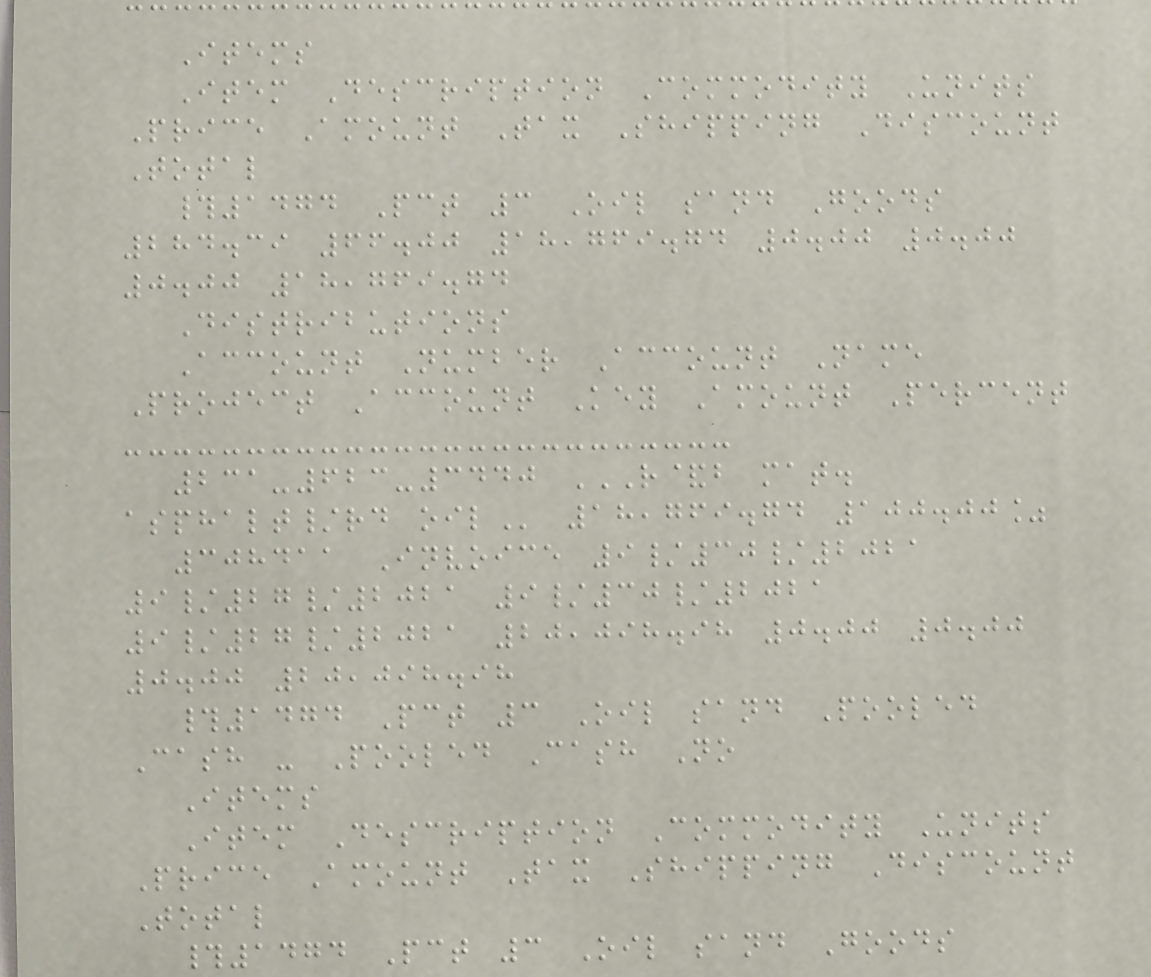Items
Item Description Commodity Units
Price Amount Tax Shipping Discount
Total
#1474 Pct 3 Oil sand Goods
284.39 66.00 18,769.74 0.00 0.00
0.00 18,769.74
Distributions
Account Number Account Name
Project Account Key Amount Percent
231-623-3440 R&B MAT.
ASPHALT/RD OIL 18,769.74 100.00%
308411 Invoice 9/30/2021
9/27/2021 9/30/2021
9/27/2021 20,098.98 0.00 0.00
0.00 20,098.98
#1474 Pct 3 Oil sand Pooled
Cash - Pooled Cash No
Items
Item Description Commodity Units
Price Amount Tax Shipping Discount
Total
#1474 Pct 3 Oil sand Goods
